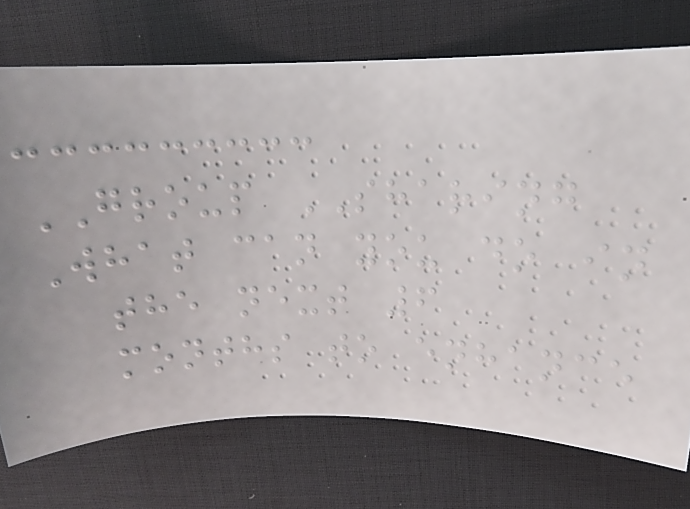GROUP SHARING
What can you do in
the next 6
months to enhance
